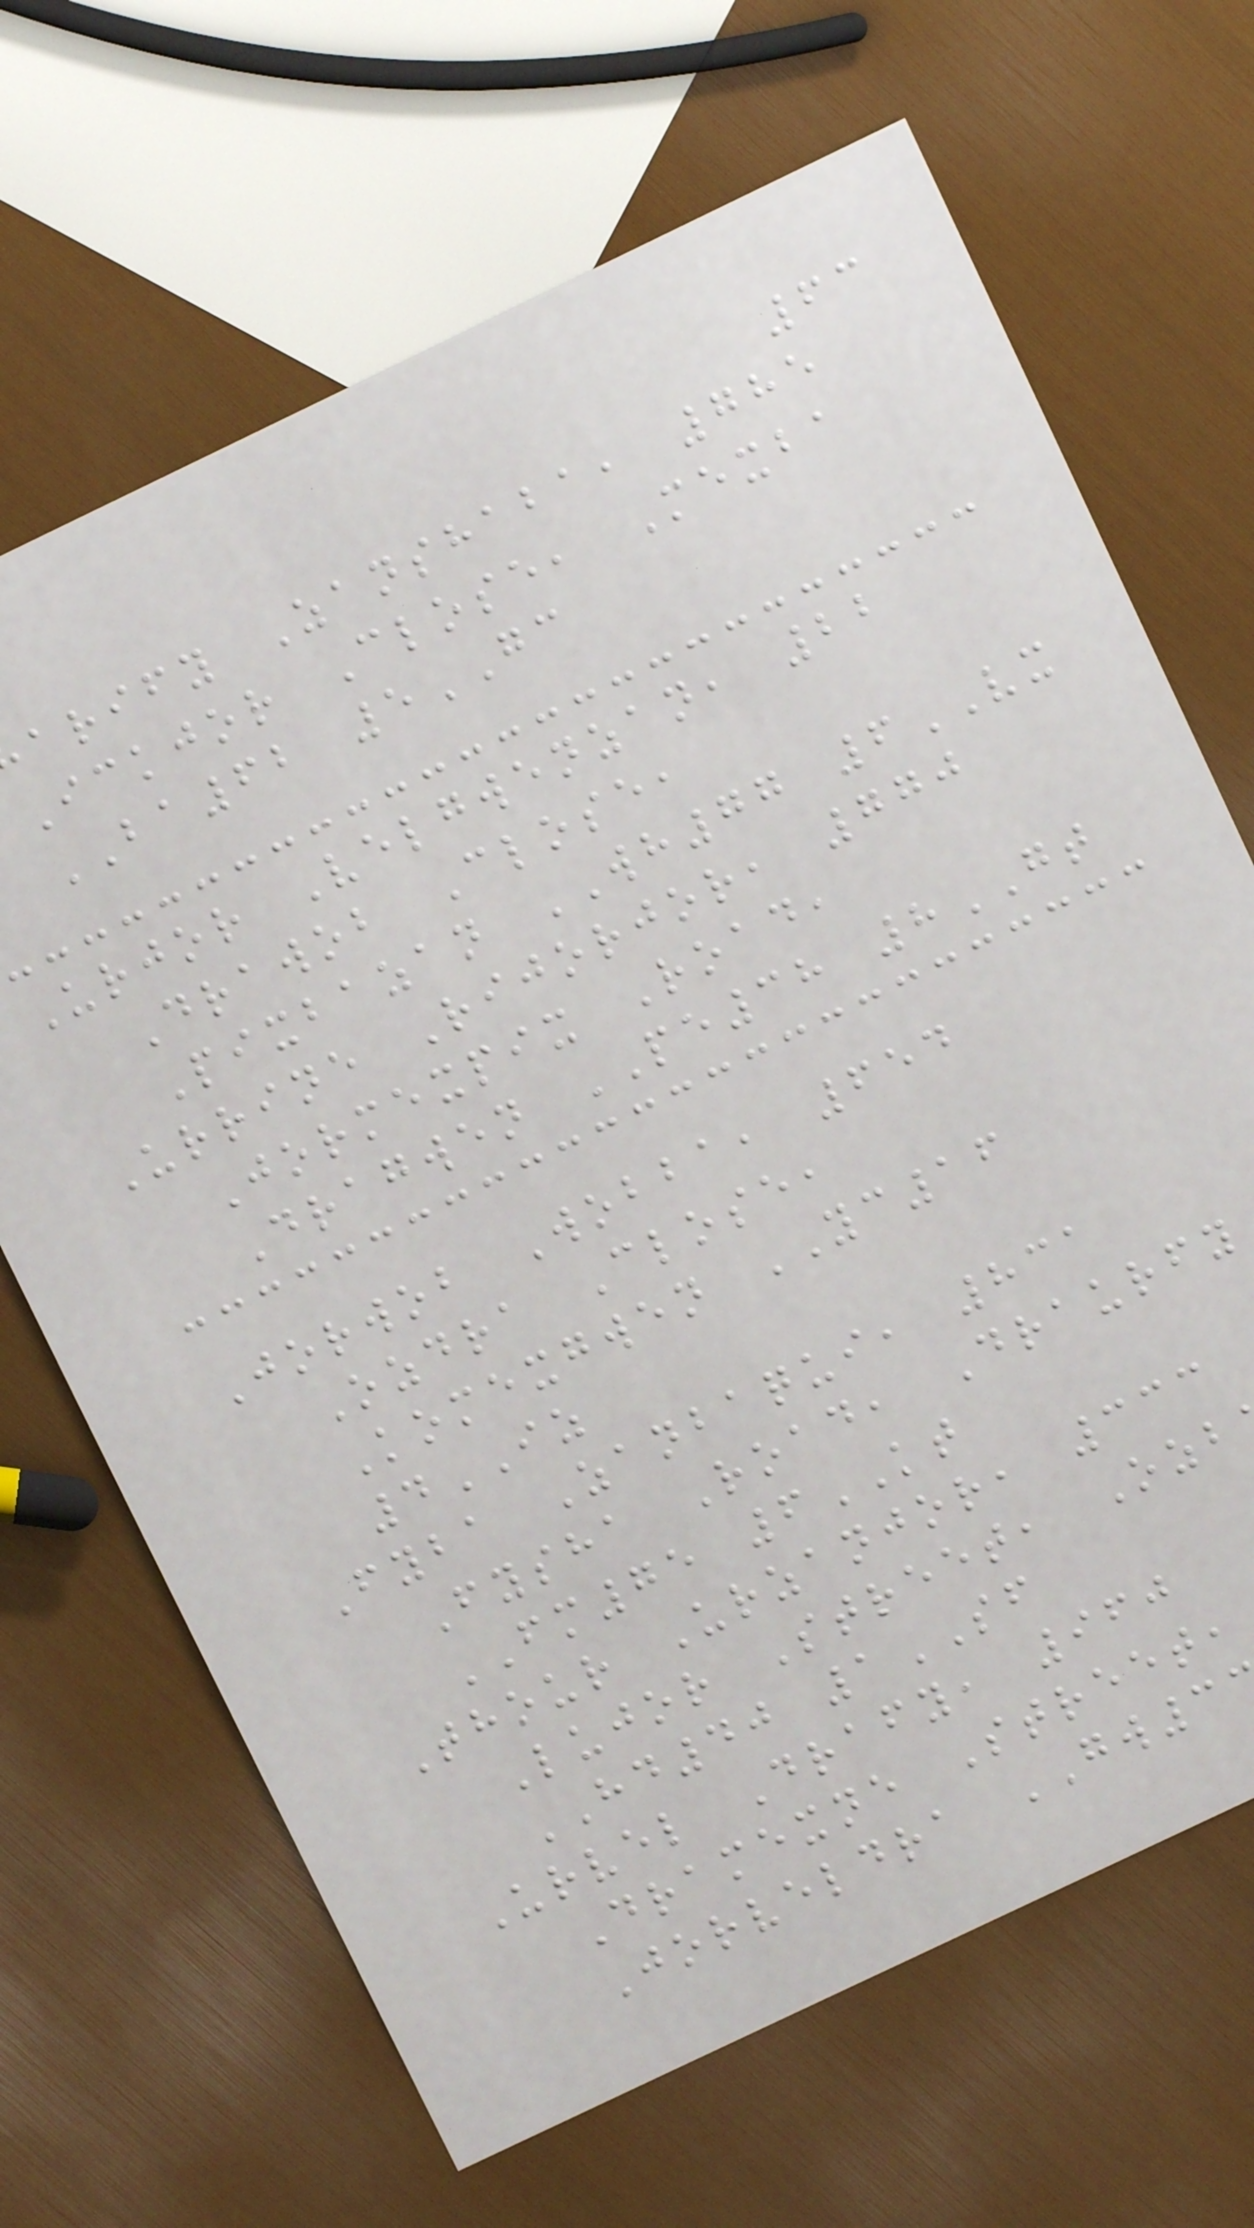63
arify Zanshaba, 785
Ickjor Close, Mexba
BA62 5GC
Urjor Velgwenzan, 22
Drawob Close,
Pixbazan WH77 6VX
Urrine Rijorjor, 770
Jormexpix Road,
Dragwen PE38 8GT
Jorwob Wobba, 654
Ozdra Close,
Komexgwen YC16
4IZ
Fyba Zanbaqui, 831
Fysha Road, Draurfy
FM75 6KT
Thour Urzanjor, 333
Lujor Street, Ozb
HD40 1SF
Urvel Drafy, 960
Dramexne Street,
Jorveldra GW3
